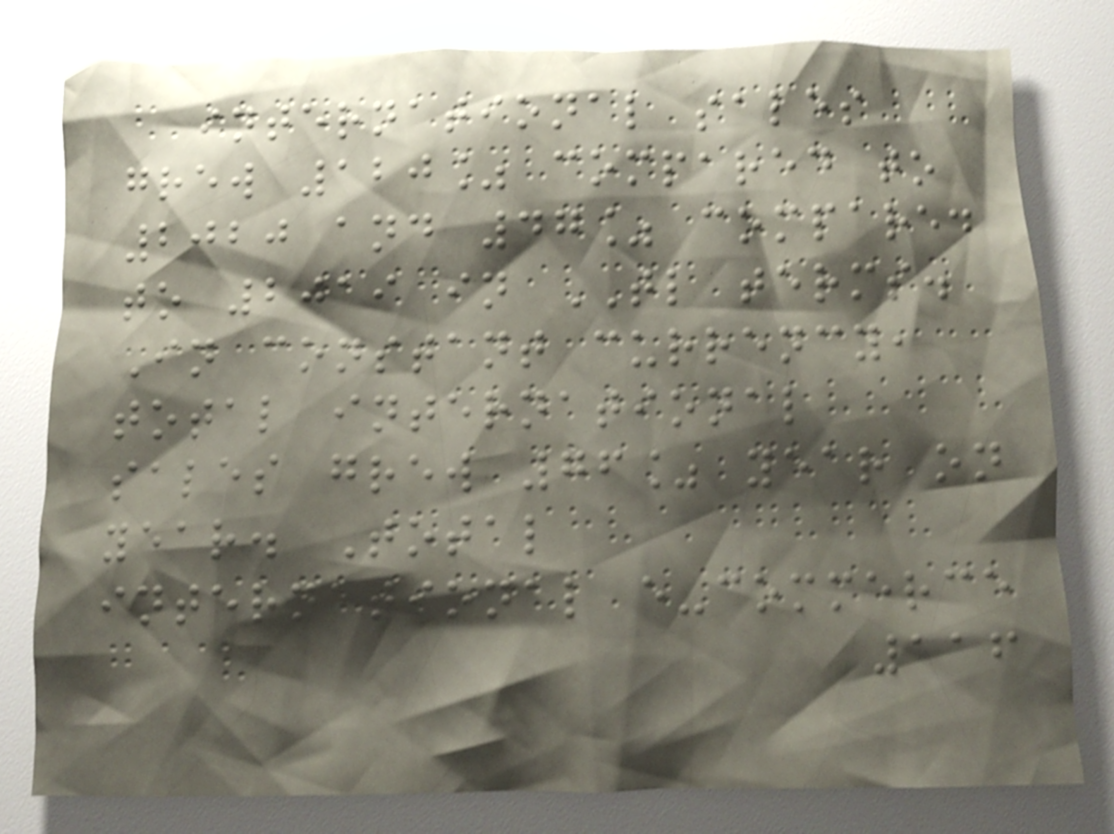international sales
grew 120% compared to
2020 and 47% compared
to 2019 in TL terms.
In constant currency,
total international
sales grew 76% year on
year. Total
international e-commerce
116
